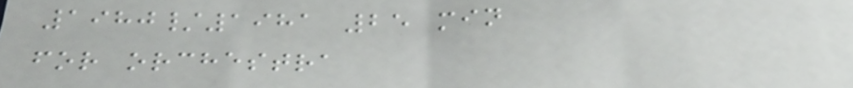1980/1981 25 min
for orchestra
